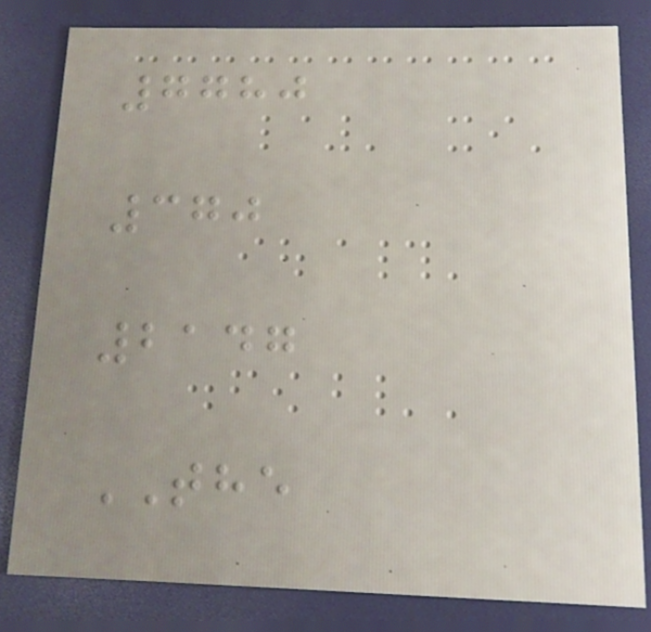7780
370
2147
THE
